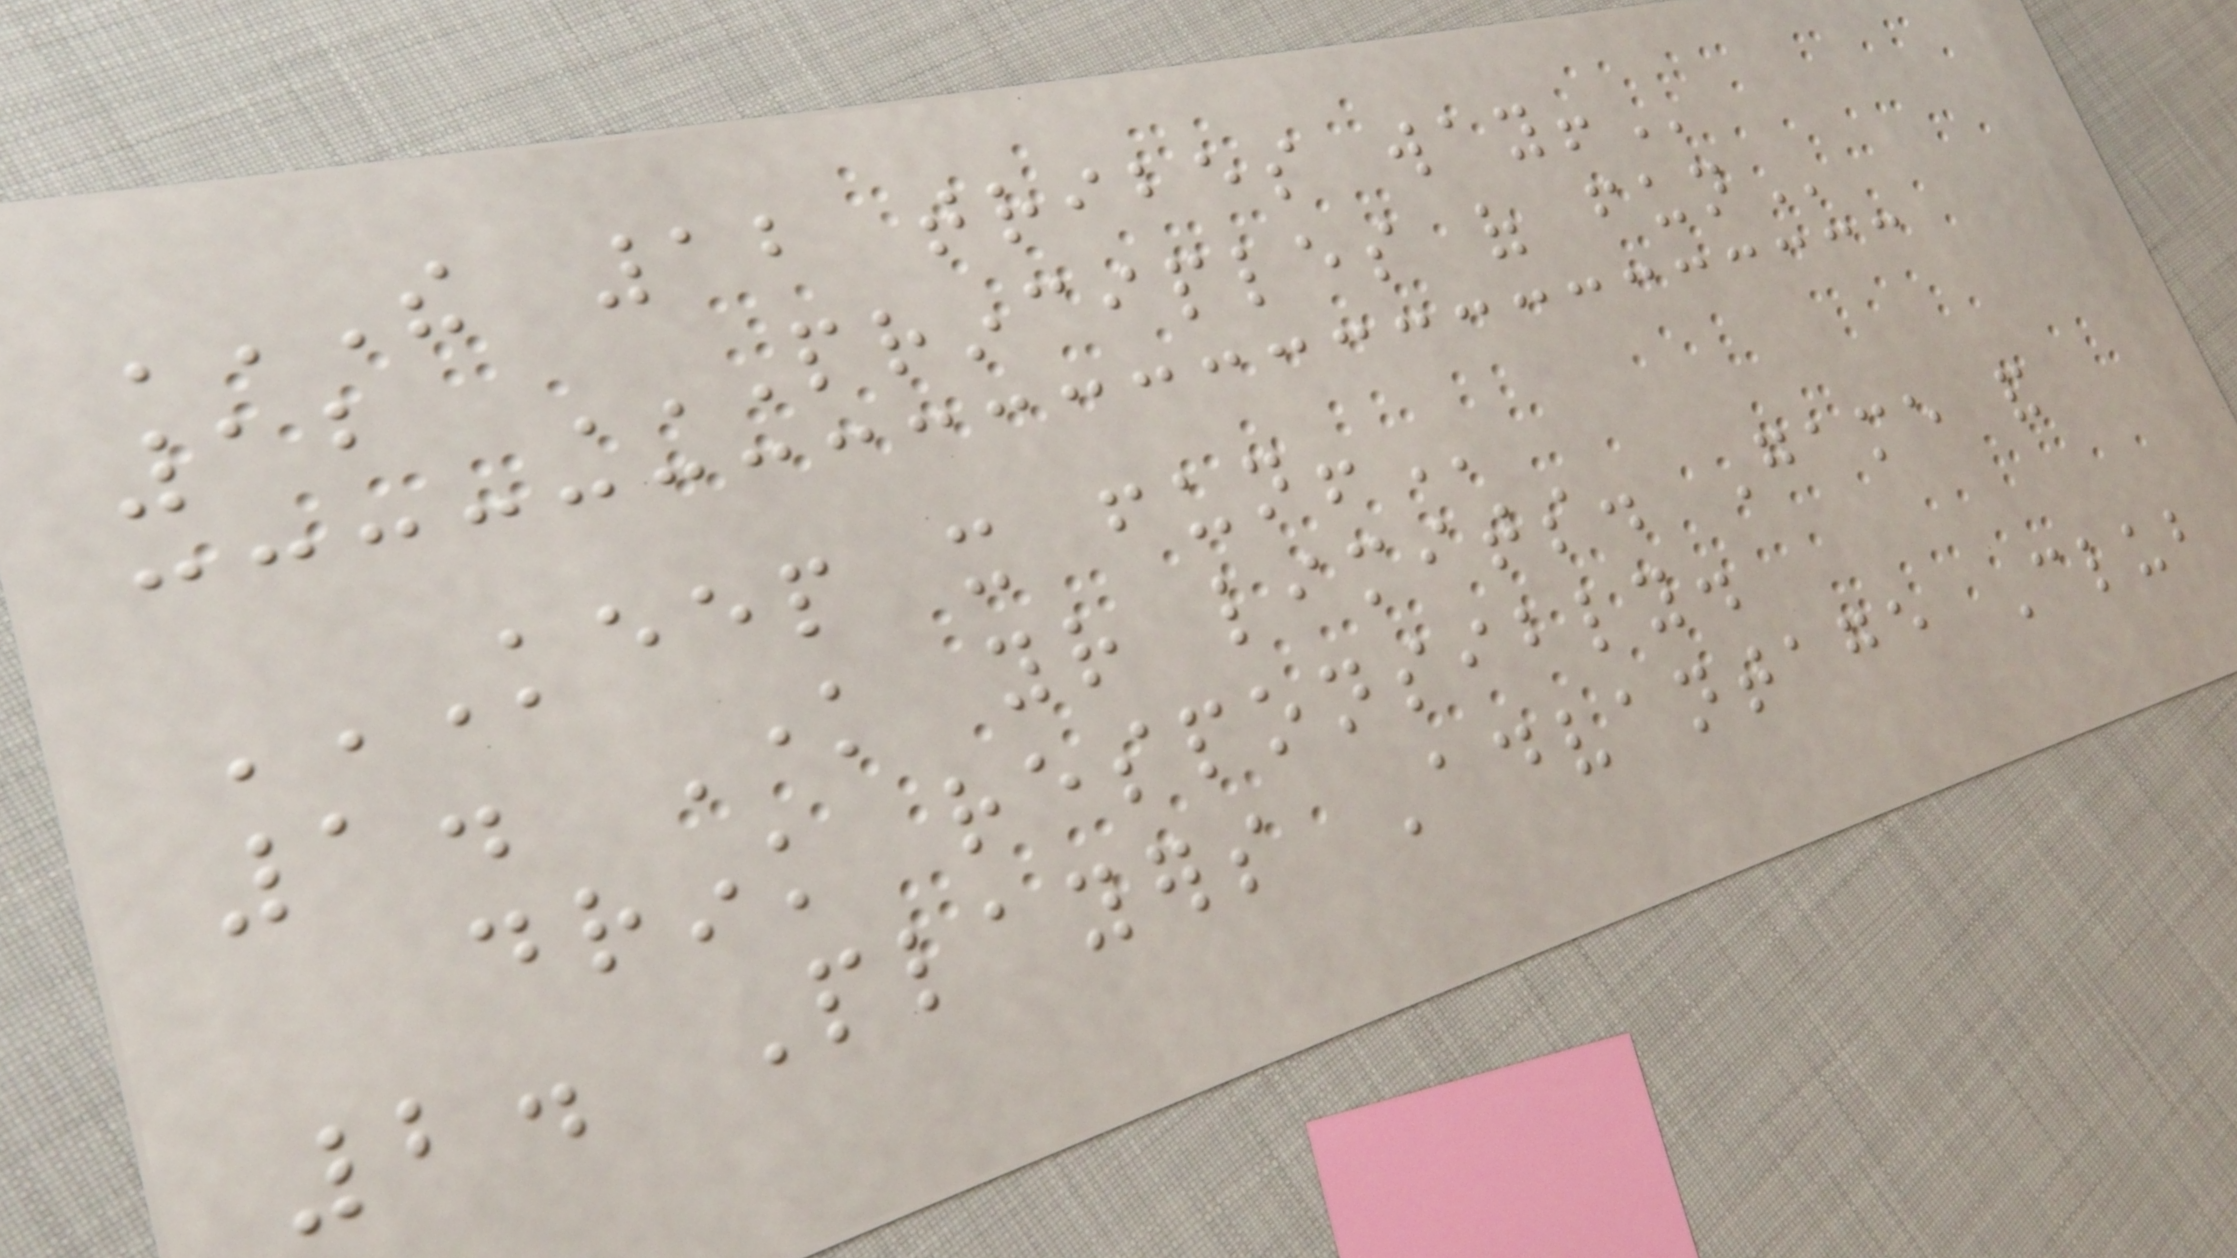THE 12 TRIBES WAY!
12 PRINCIPLES OF FUN
KEEP IT FUN!
1. Know your limits. Game and
drink responsibly.
2. Players Advantage Club
